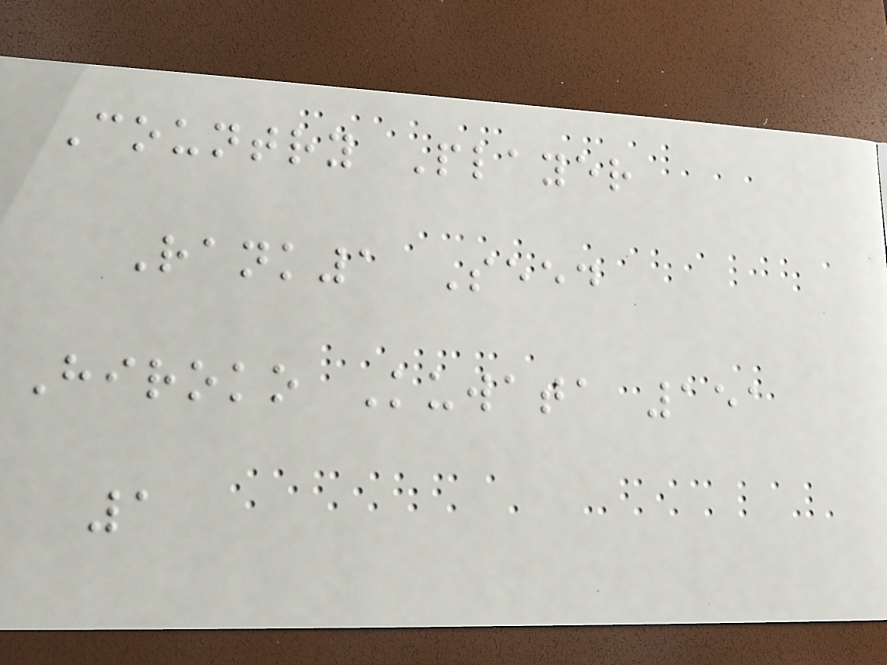Country Player
Rank1 Seed
Hiroko Kuwata 151
1
